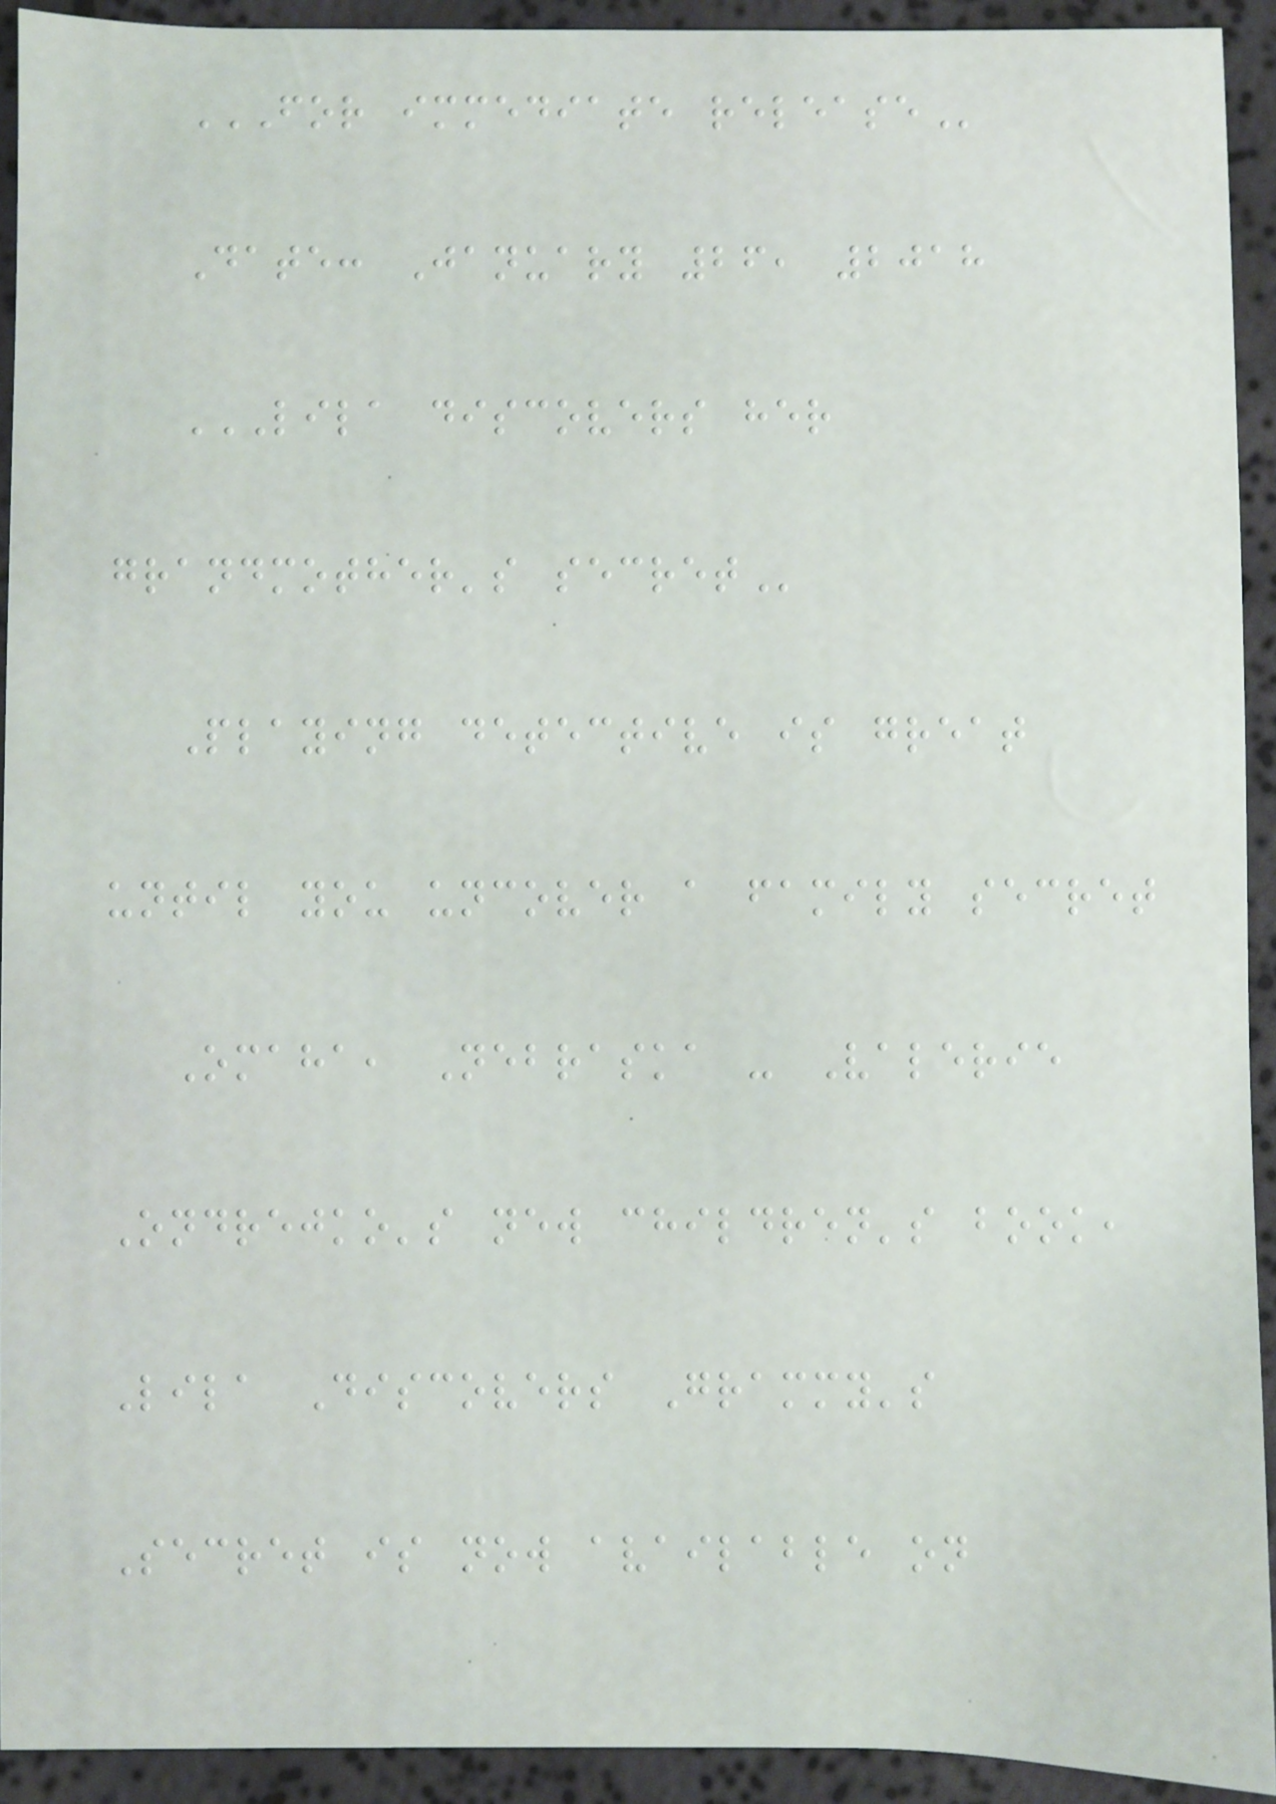FOR IMMEDIATE RELEASE
Date: January 26, 2018
LILA DISCOVERS HER
GRANDMOTHER'S SECRET
Playing detective is great
until you uncover a family secret
Omaha, Nebraska - Valerie
Ondrejko's new children's book,
Lila Discovers Grammy's
Secret is now available on
